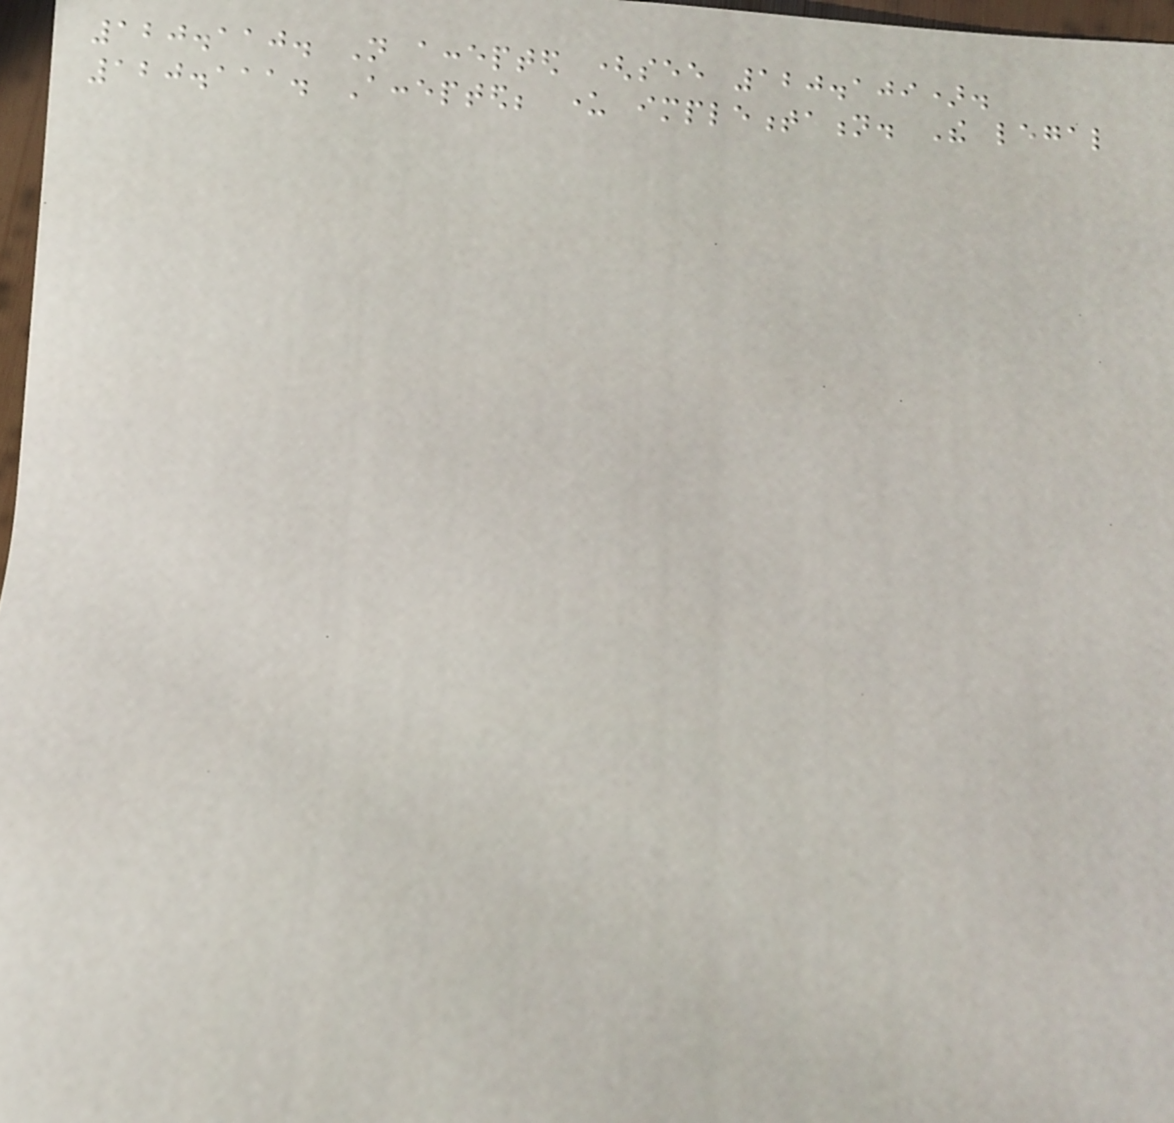120.110. Not accepted (see 120.109).
120.111. Accepted; under implementation. The legal
